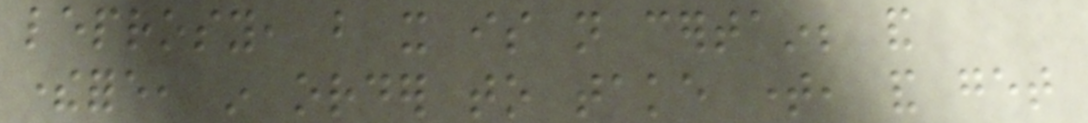leprosy, but it is not certain; and
therefore, in order to take time, and get
